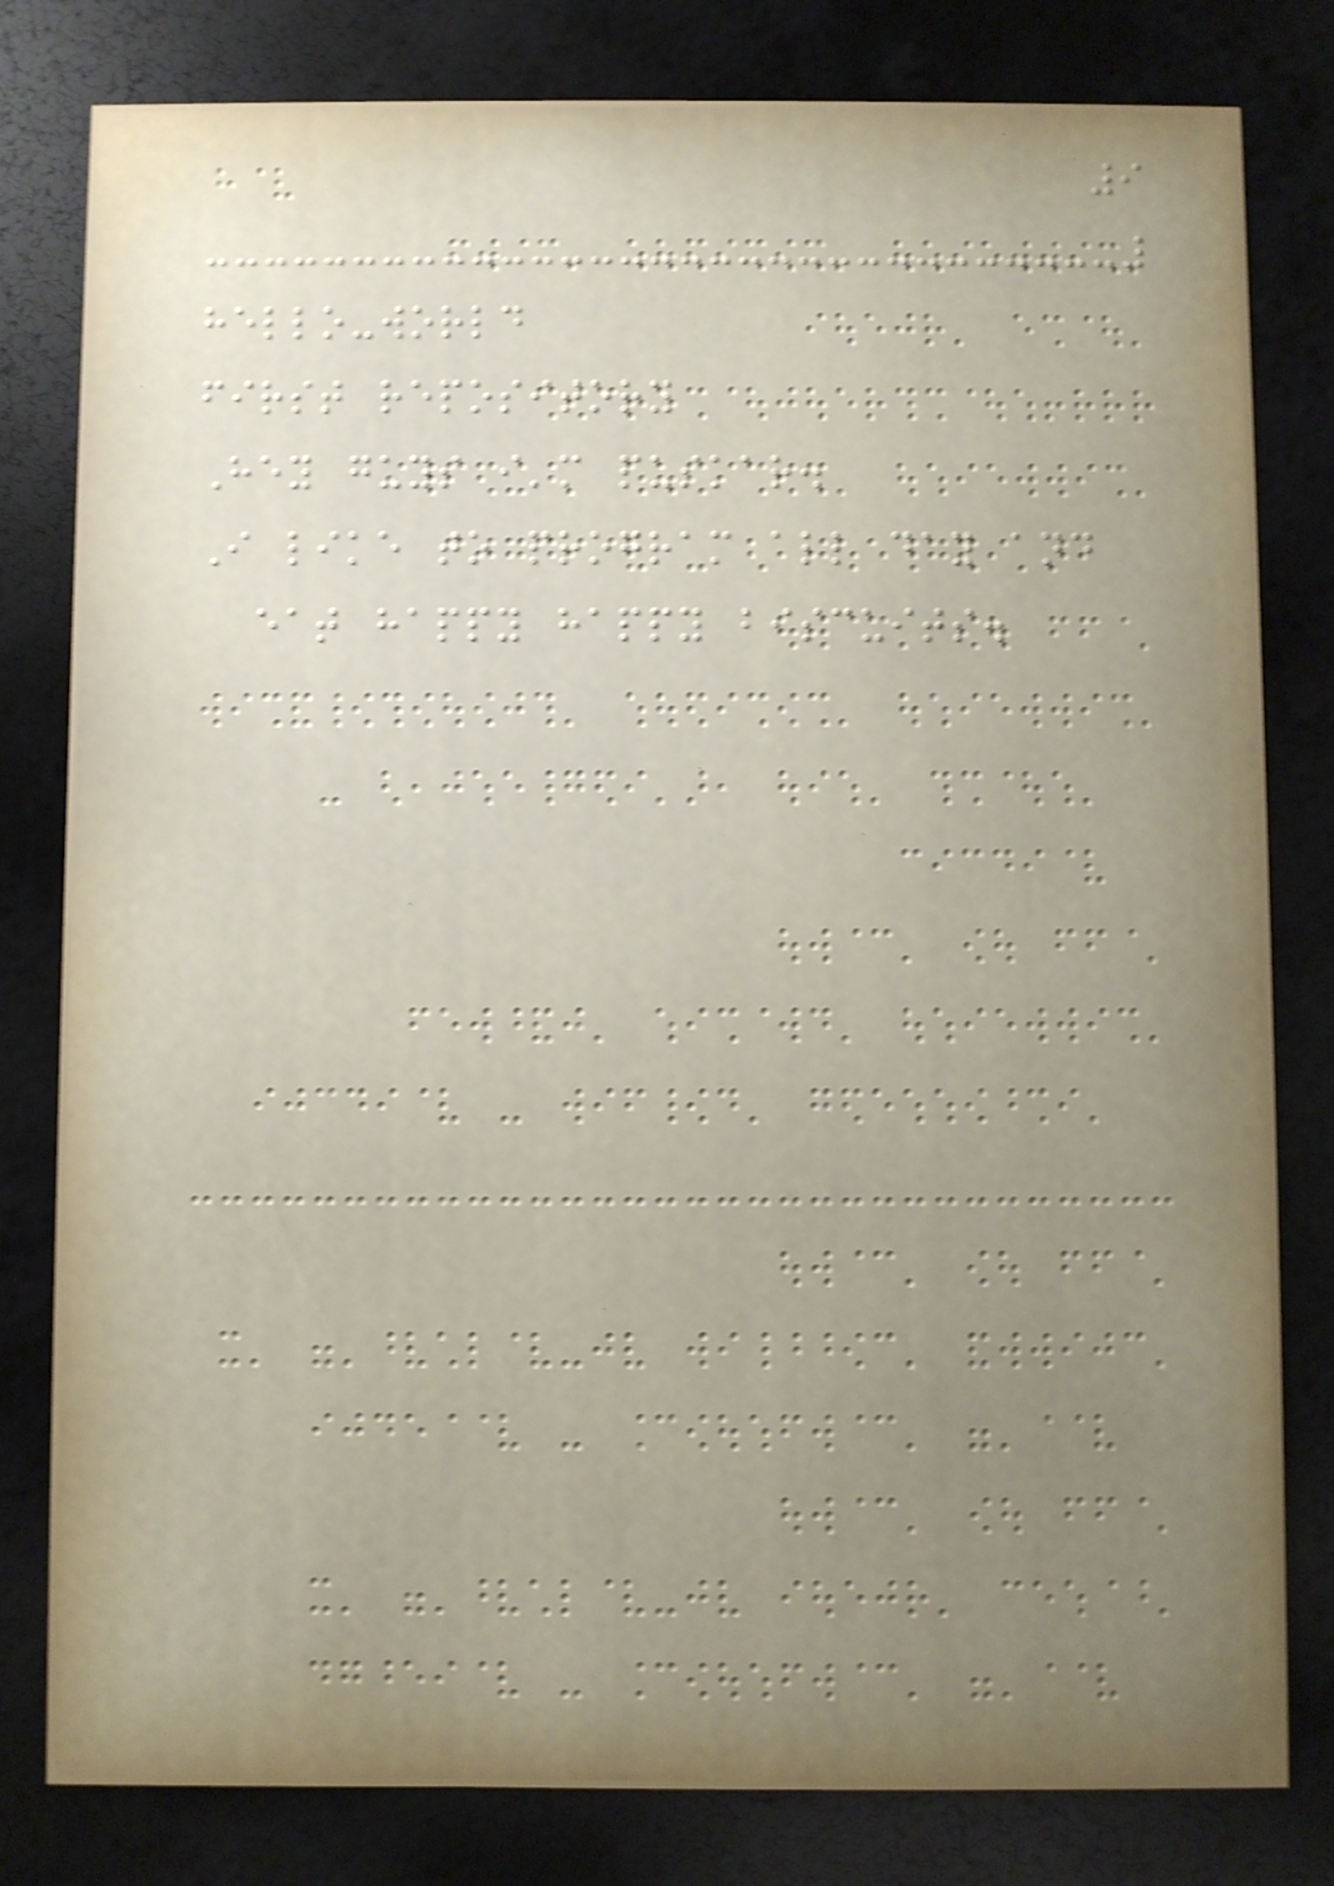9
hello-world
first repository
Hey guys i'm puskar.
I like to program all day and
eat happy happy biscuits.
